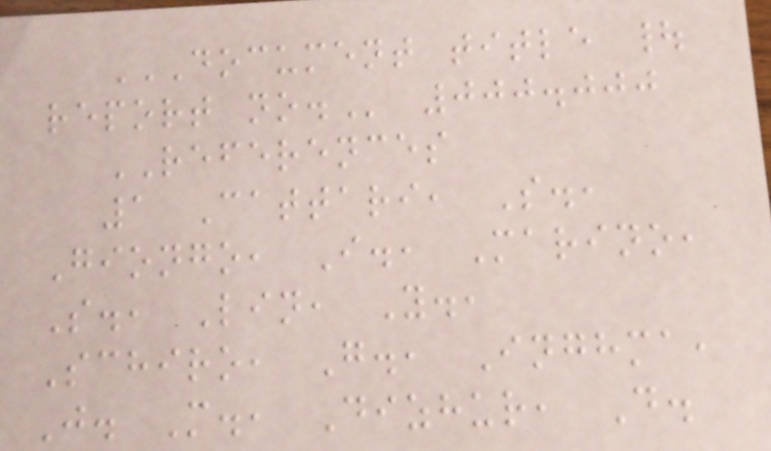DOCUMENT TITLE |
REPORT NO. 000.000
REFERENCES
1 Cattari, S.,
Giongo, I., Marino,
S., Lin, Y.,
Schiro, G., Inghma,
J. M., Dizhur, D.
